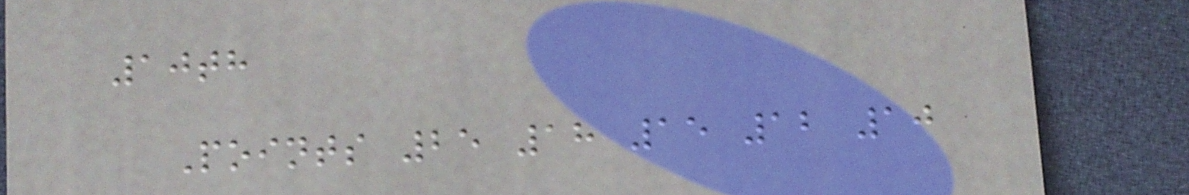10th
Points 25 18 15 12 10
